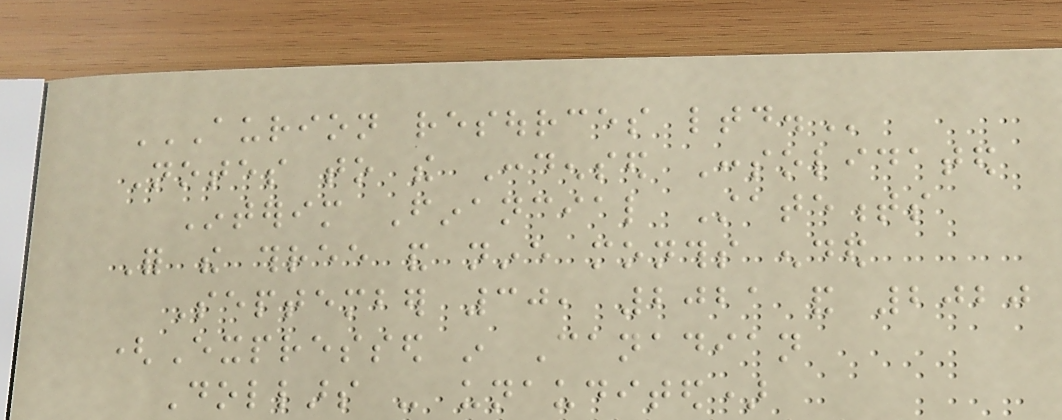AURION RESOURCES LTD.
Notes to the Condensed Consolidated
Interim Financial Statements
For the three and nine months ended
September 30, 2021 and 2020
(Expressed in Canadian
Dollars - unaudited)
